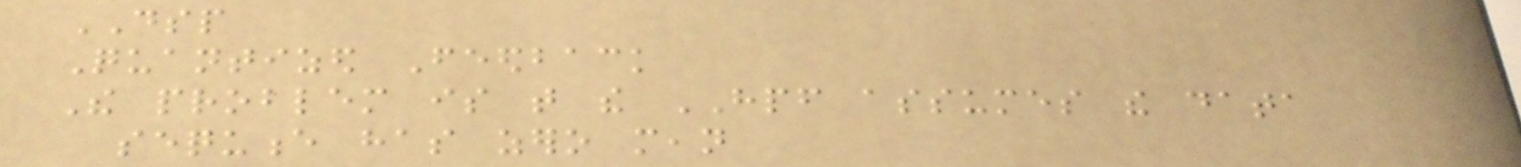DSP
Quantized Feedback
The problem is that the HPF assumes the data
sequence has zero mean
